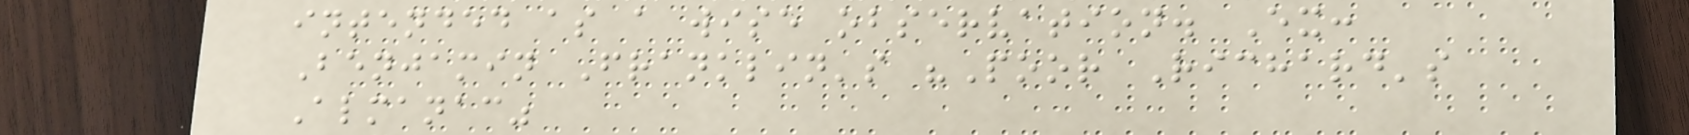intended as a wise observation. Ex:
Benjamin Franklin's "Poor Richard's
Almanac"
